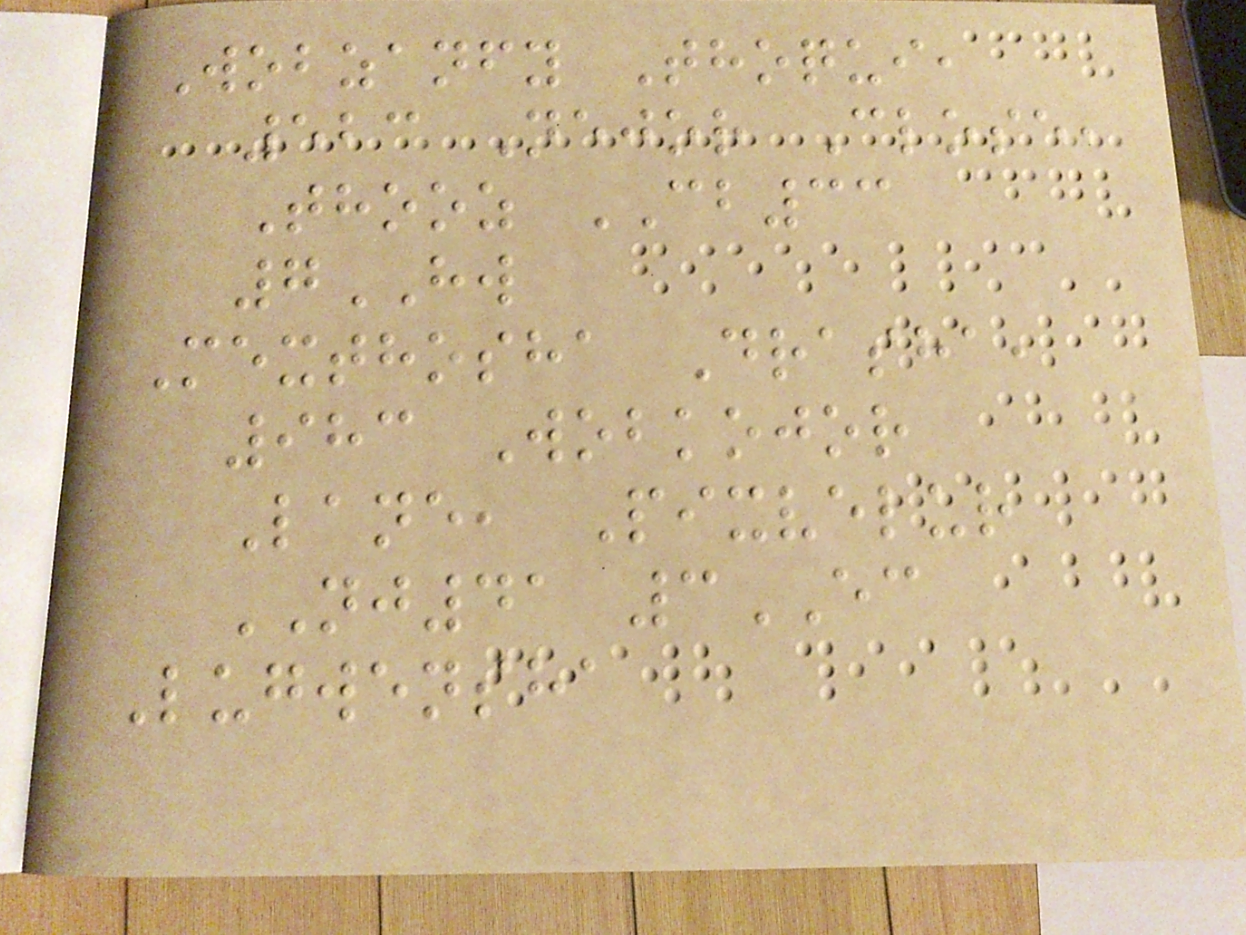Wobzanfy Thoqui,
523 Nejor Close,
Thooz CB33
7HW
Mexthosha Drasha,
983 Wobkojor
Lane, Pixvelur
NJ41 3EC
Lugwensha
